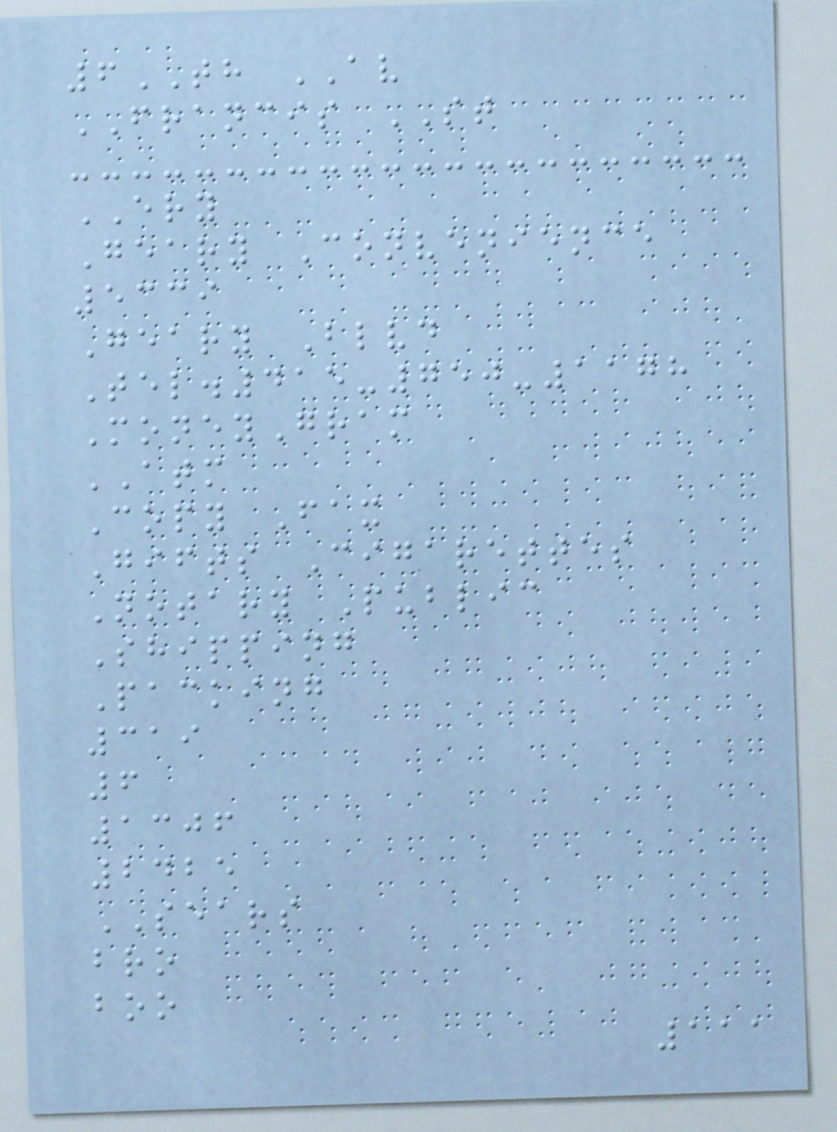6TH AV
FRANCIS ST
ERY
Geary Convenience
5339
Geary Blvd
Tel.415-750-1178
MoneyGram
ATM
Copy Fax
Gifts Cigarettes
Notary Public
Shipping
Packing
319
6
1306
2425
SEARS
bro
boo
111
